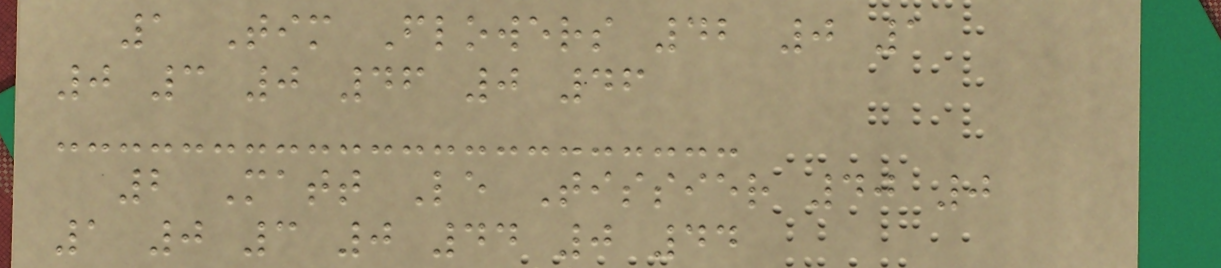1 Tim Flowers 42 0 1
0 3 0 46 0 46
2 Matt Le Tissier 40 0
1 0 3 0 44 0 44
